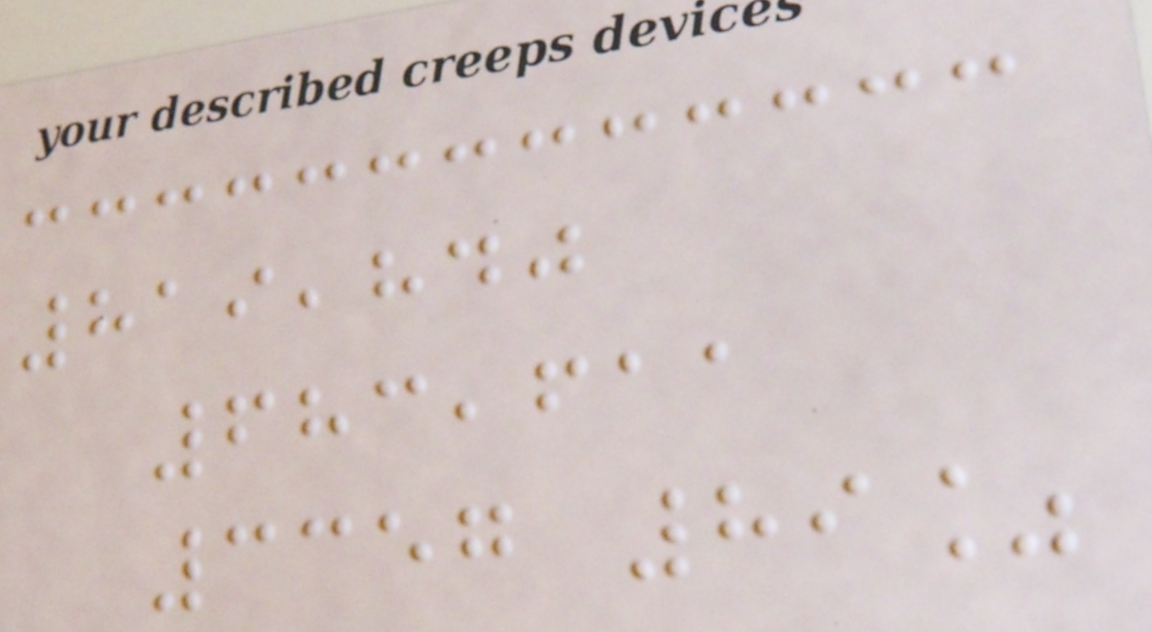819,840
683,611
3357 89%
